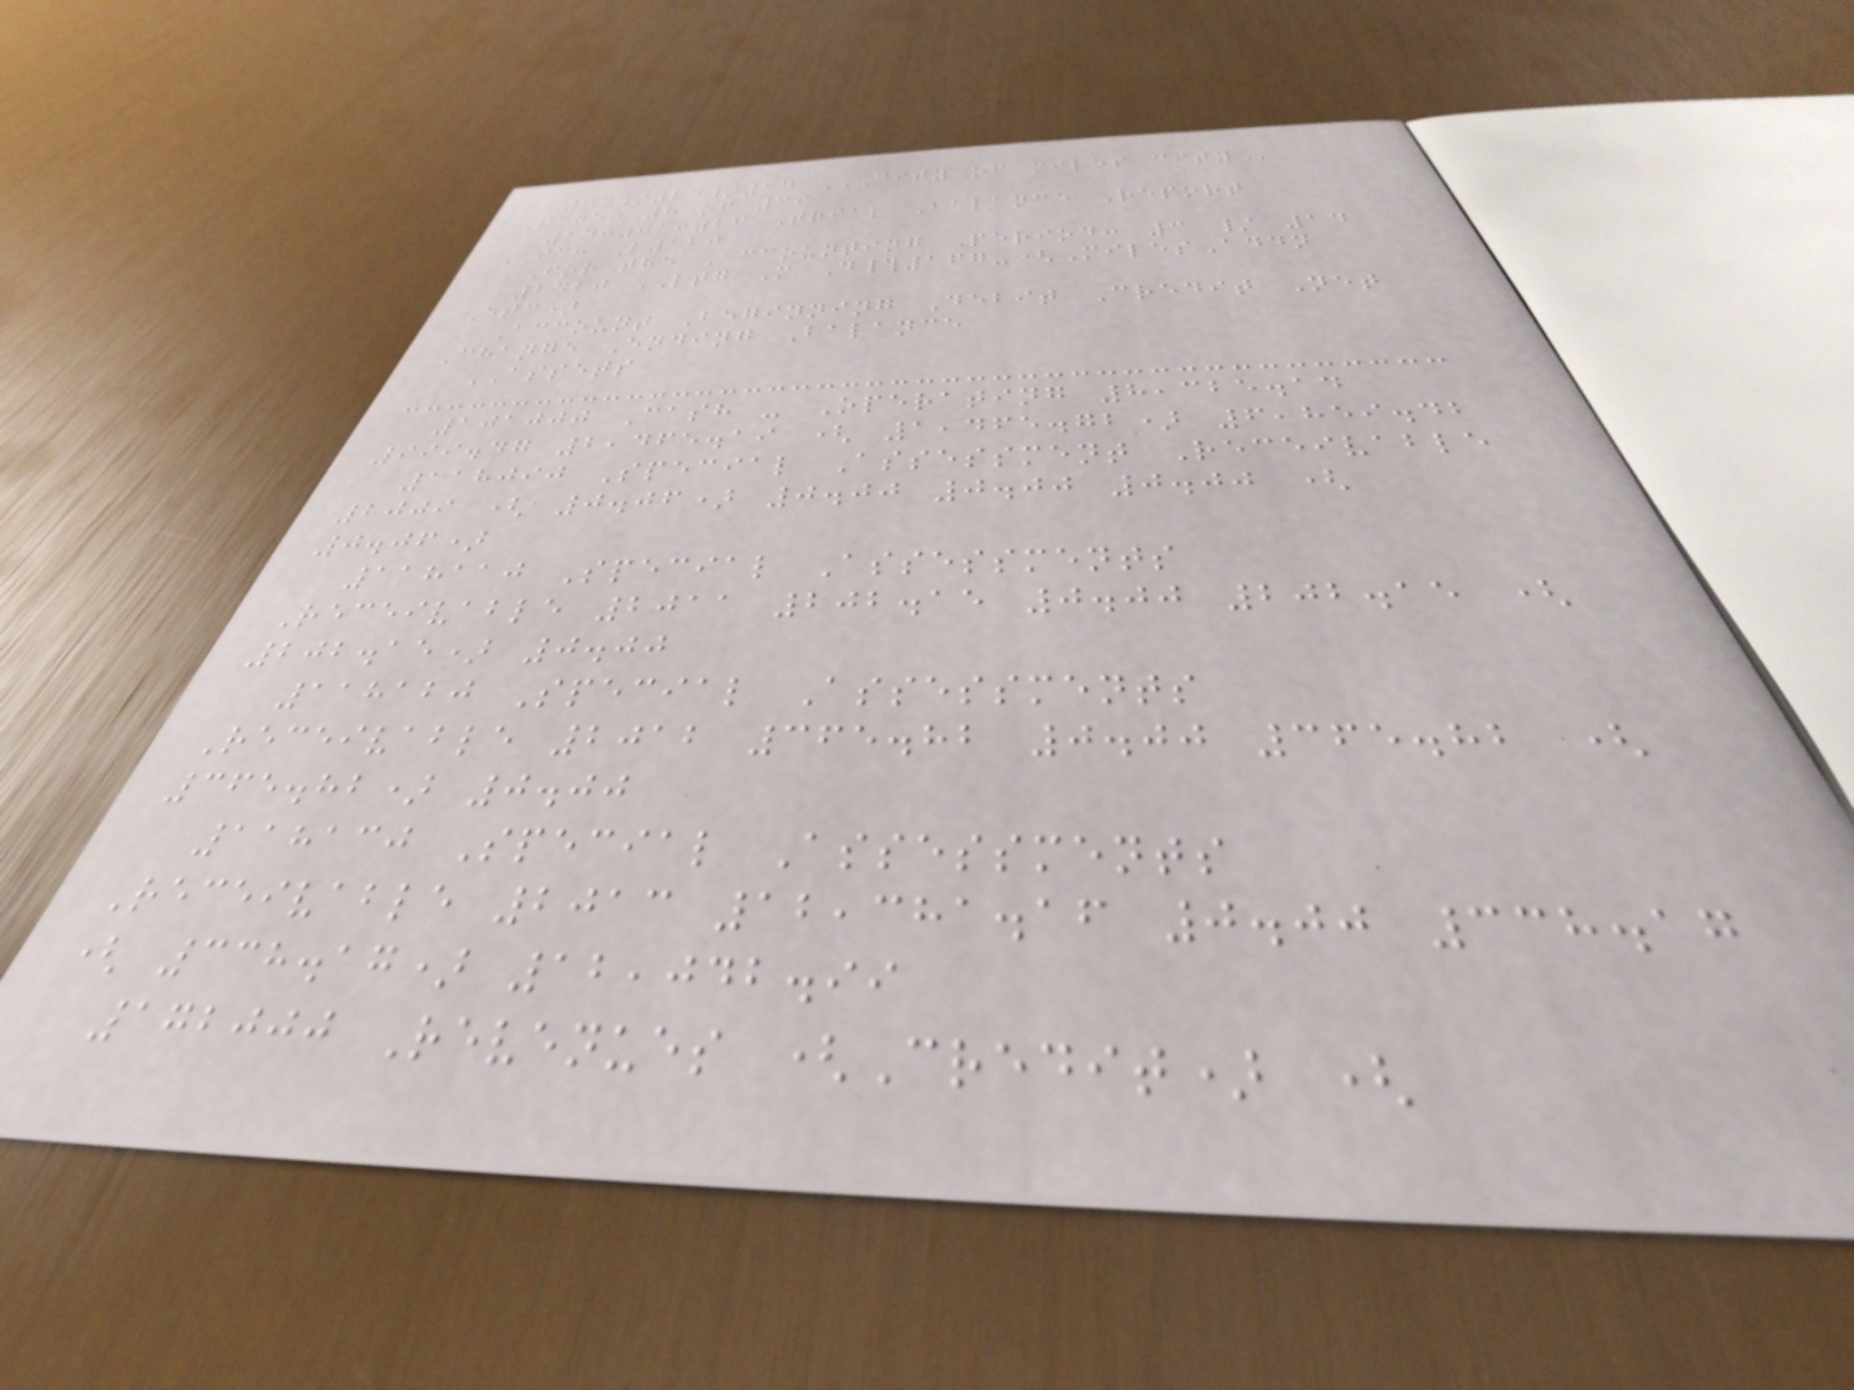04/24/14 CITY OF MILES CITY
Page: 8 of 39
14:01:26 Trial Balance Report
ID: L120
For the Accounting Period: 3 / 14
2420 LTG M D#167-(MilesAddn
Etc)
Account Beginning Debit Credit Net
Change Ending Balance
ASSETS
101000 Cash - Operating 8,325.14
999.47 2,465.19 ( 1,465.72) 6,859.42
118090 Special Assessment Receivable
2009 ( 0.06) 0.00 0.00 0.00 (
0.06)
118110 Special Assessments
Receivable 2011 202.15 0.00 202.15 (
202.15) 0.00
118120 Special Assessments
Receivable 2012 365.82 0.00 365.82 (
365.82) 0.00
118130 Special Assessments
Receivable 2013 12,381.16 0.00 338.17
( 338.17) 12,042.99
172000 Revenues (Credit) (
